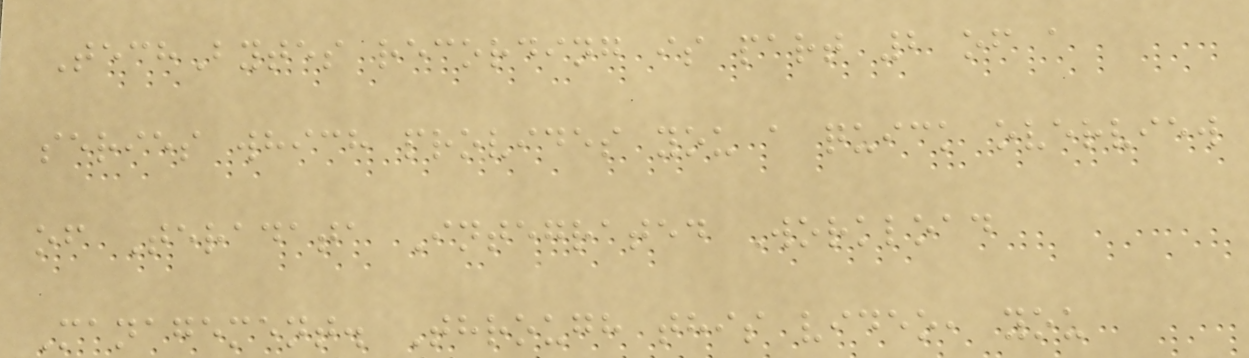TechBytes recording is part 2 of a
series which provides you a quick overview
of Teradata Integrated Workload
Management. Through this video, you
